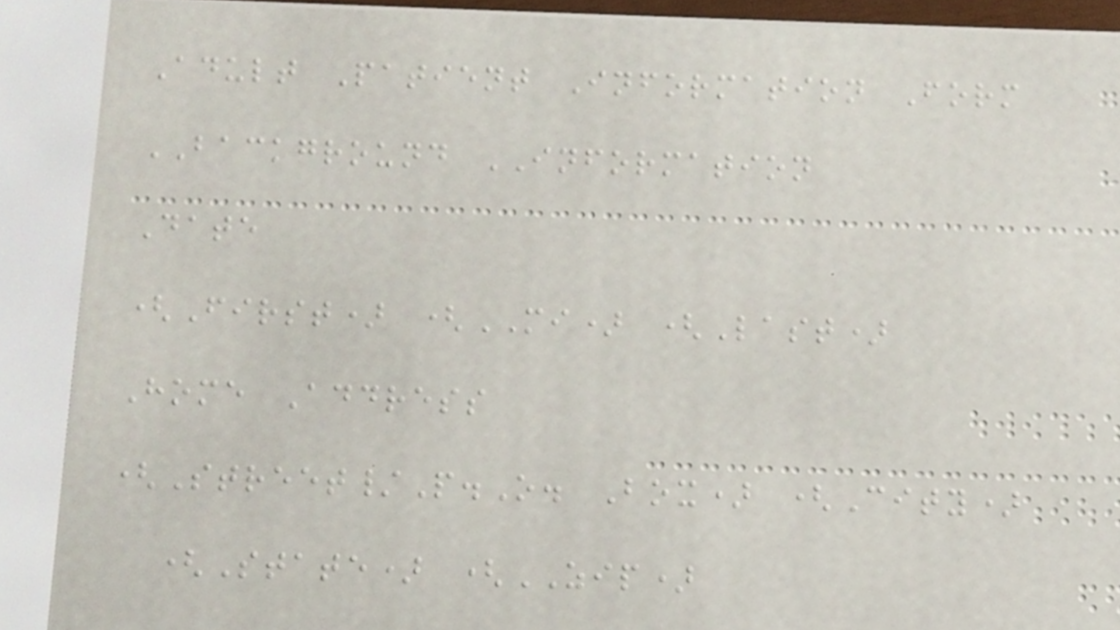Adult Patient Information Form
BACKGROUND INFORMATION
Date
(First) (MI) (Last)
Home Address
(Street/P.O. Box) (City)
(State) (ZIP)
